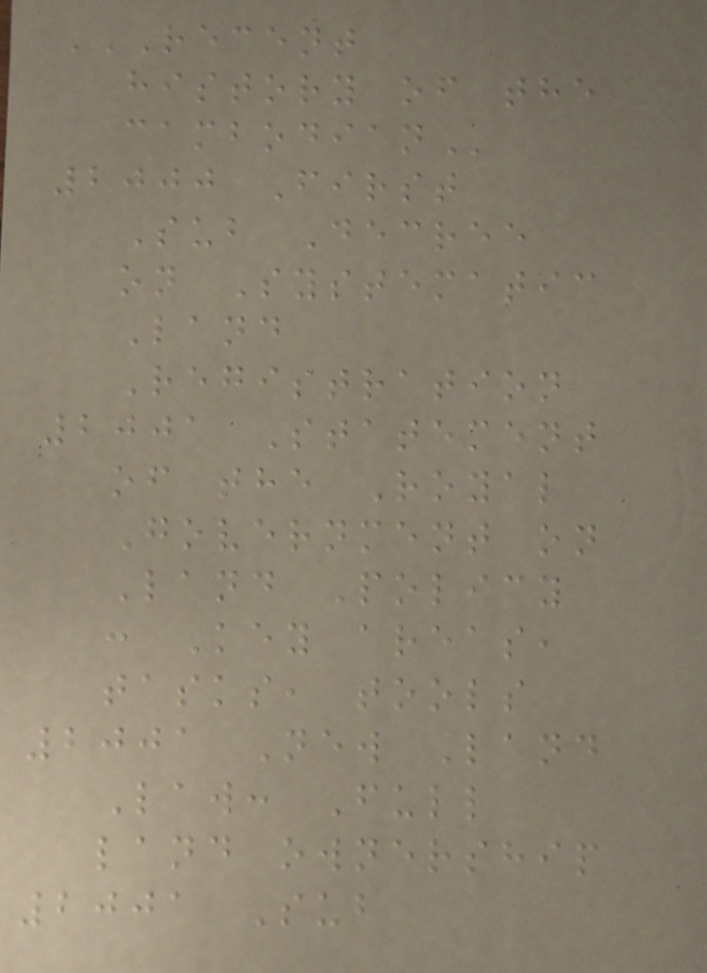RECENT
HISTORY OF THE
CAMBODIAN
2000 First
Sub Decree
on Systematic
Land
Registration
2001 Statement
of the Royal
Government on
Land Policy
: Key areas,
tasks, tools
2001 New Land
Law: Full
land ownership
2001 Sub
